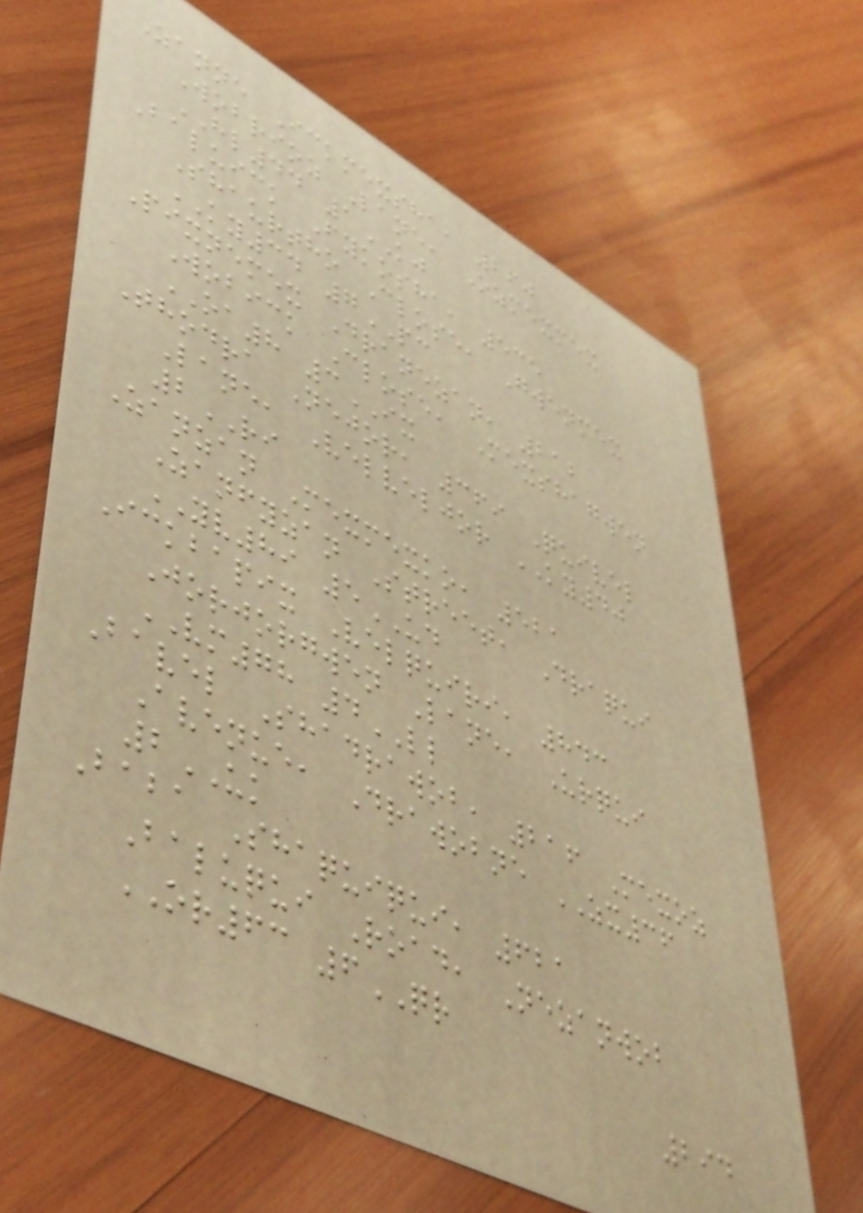Zanne Ickmexsha, 260
Wobrioz Lane, Ozmexmex
HL44 1KJ
Baluick Fykosha, 535
Shaurtho Close, Gwenmex
KY34 7PC
Pixnemex Dranezan, 212
Wobick Close, Mexshagwen
OA8 3IX
Thodra Nejor, 369 Quivel
Lane, Velveljor KY40
2RI
Zanzan Mexmexko, 521
Zanfyzan Street, Draqui
YV89 5UD
Ickbapix Velquiri, 843
Jorjorgwen Lane, Urqui
VM78 4LL
Bavel Shadrawob, 216 Mexoz
Avenue, Drawobne ZX36
2UK
Baba Shaquiqui, 621
Baluqui Road, Nezanwob
OR63 6QR
294
